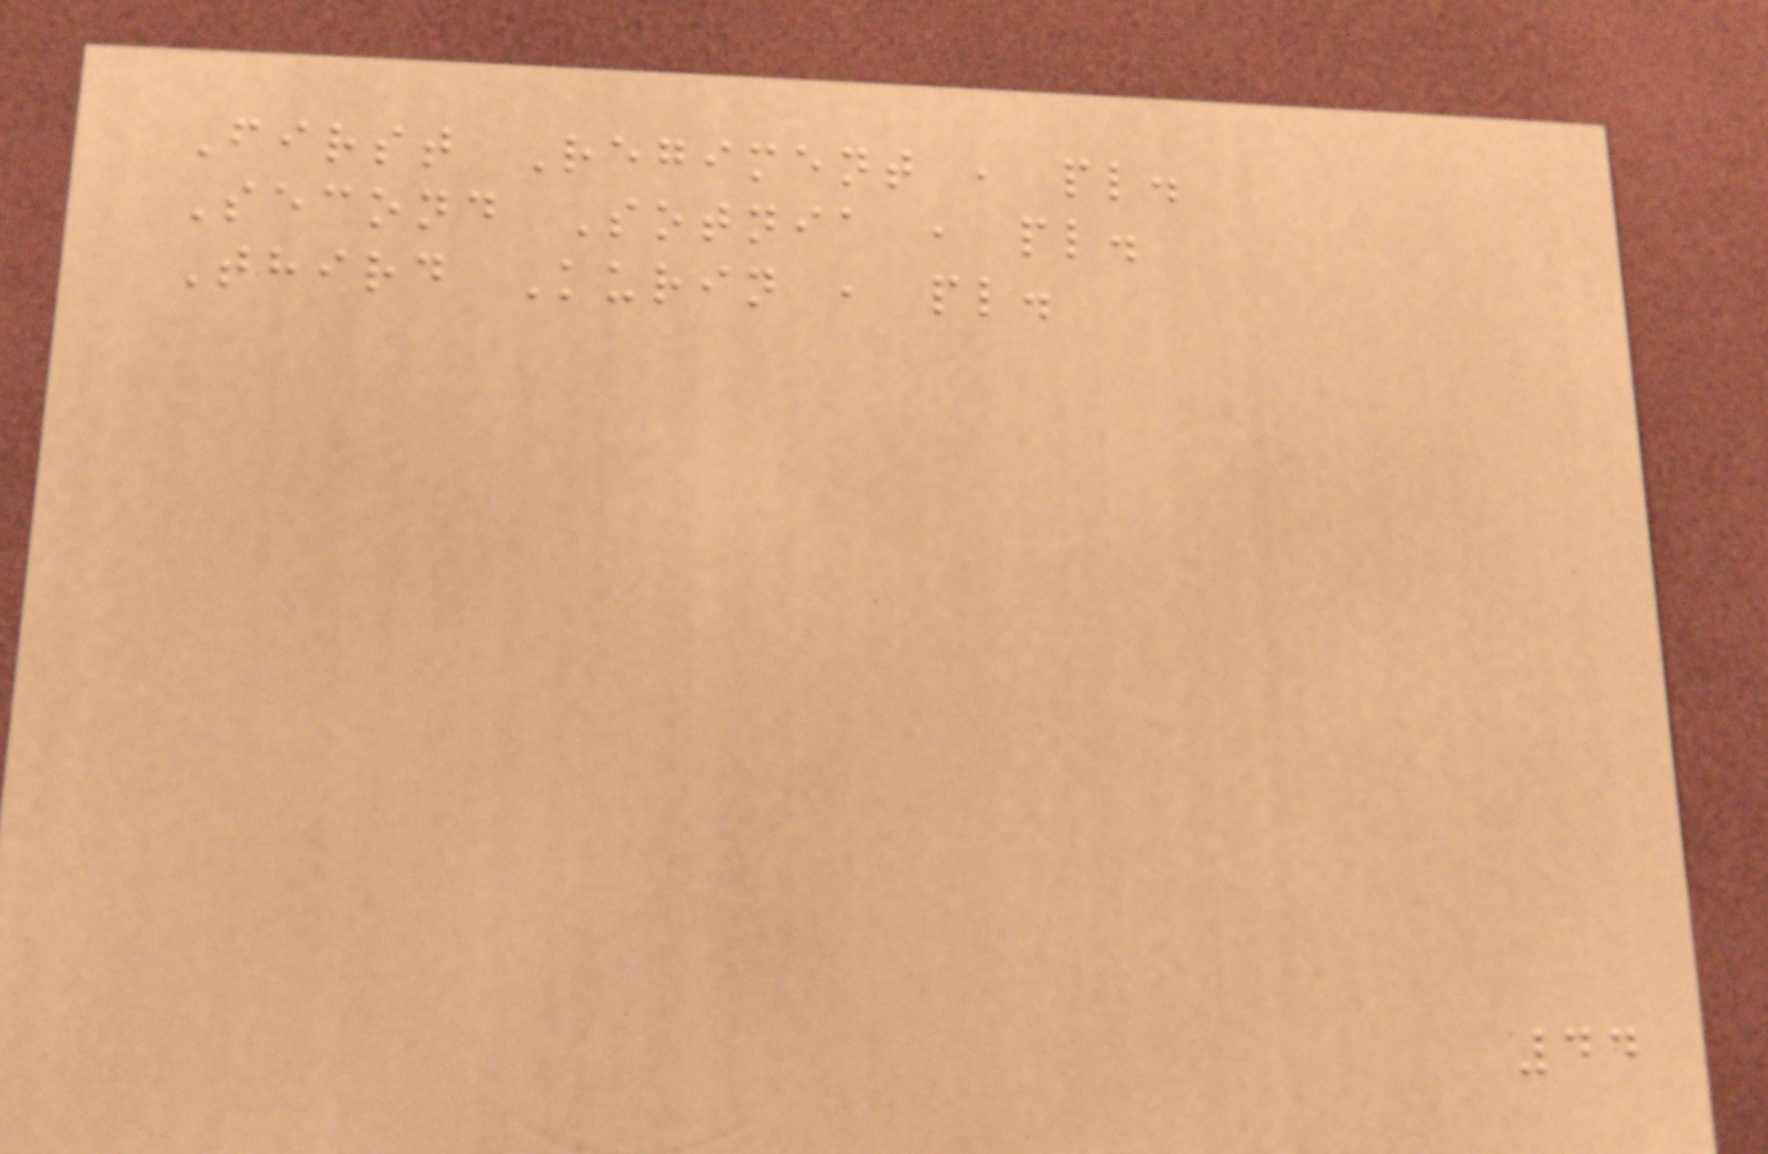First Regiment , pl.
Second Sotnia , pl.
Third Kurin , pl.
44
